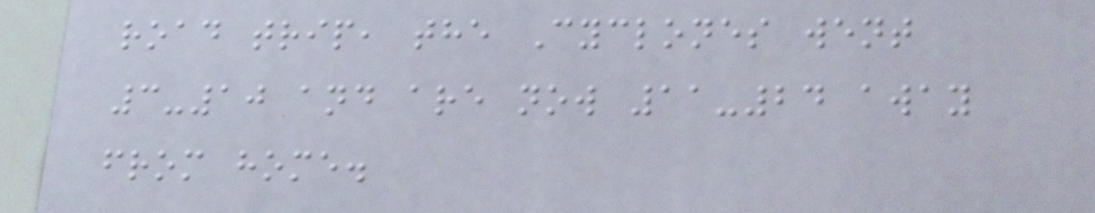road trip, the Cyclones went
3-10 and are now 11-24 away
from home.
